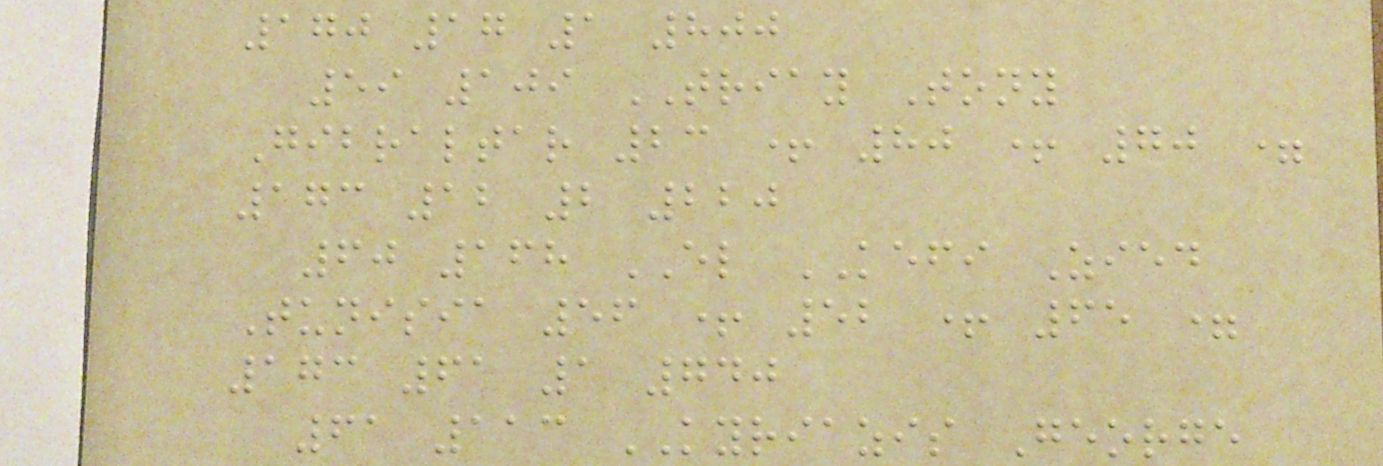170 17 1 800
59 109 TRIAY Tony
Gibraltar 23 + 80 + 70 =
173 12 2 220
60 168 EL KEFI Zied
Tunisia 56 + 52 + 65 =
173 61 1 740
61 113 KYRIAZIS George
